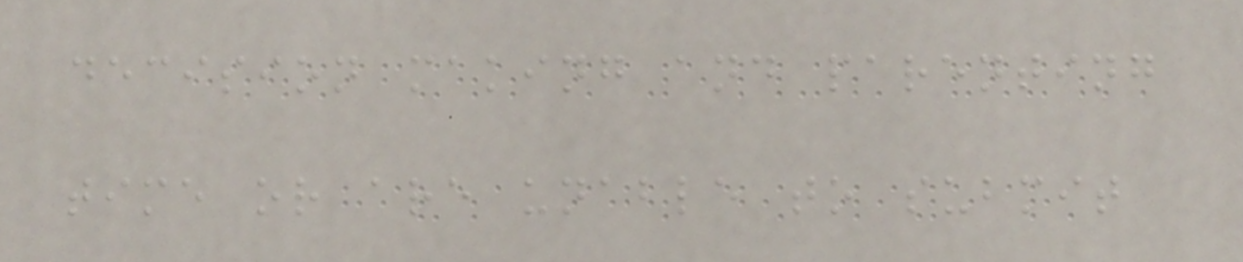decision making and parenting
time or are unable to submit
